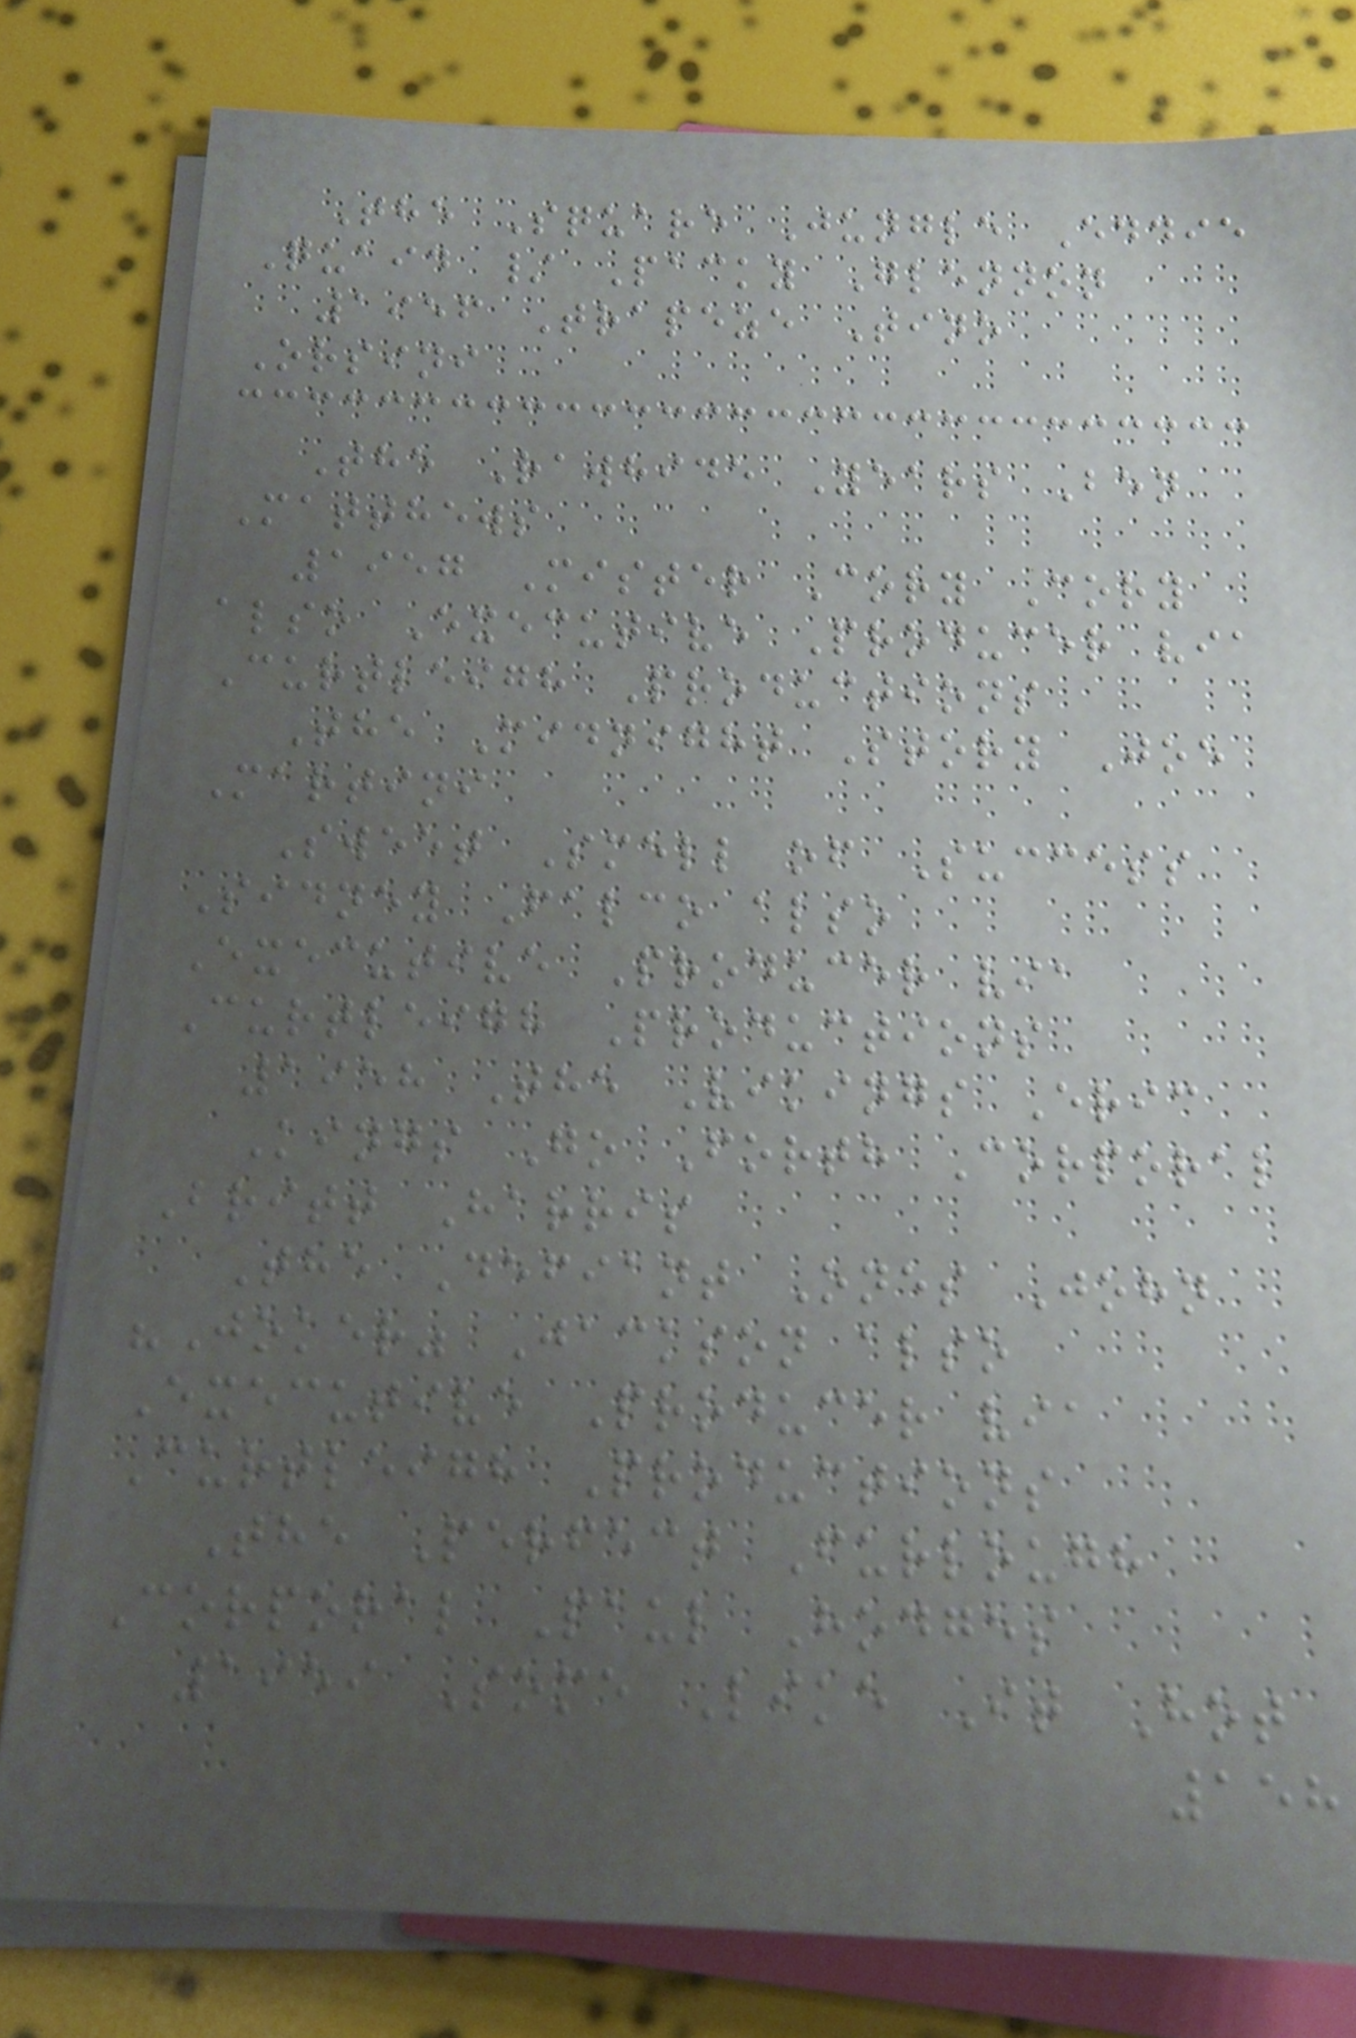The Square Jungle Eddie
Quaid / Packy Glennon
1956 Trapeze Tino
Orsini
The Rawhide Years Ben
Matthews
1957 Mister Cory Cory
also Executive Producer via
Curtleigh Productions
The Midnight Story Joe
Martini
Sweet Smell of Success
Sidney Falco also
Executive Producer via
Curtleigh Productions
1958 The Vikings Eric
Kings Go Forth Corporal
Britt Harris
The Defiant Ones John
"Joker" Jackson also
Executive Producer via
Curtleigh Productions
The Perfect Furlough
Corporal Paul Hodges
1959 Some Like It Hot
158
